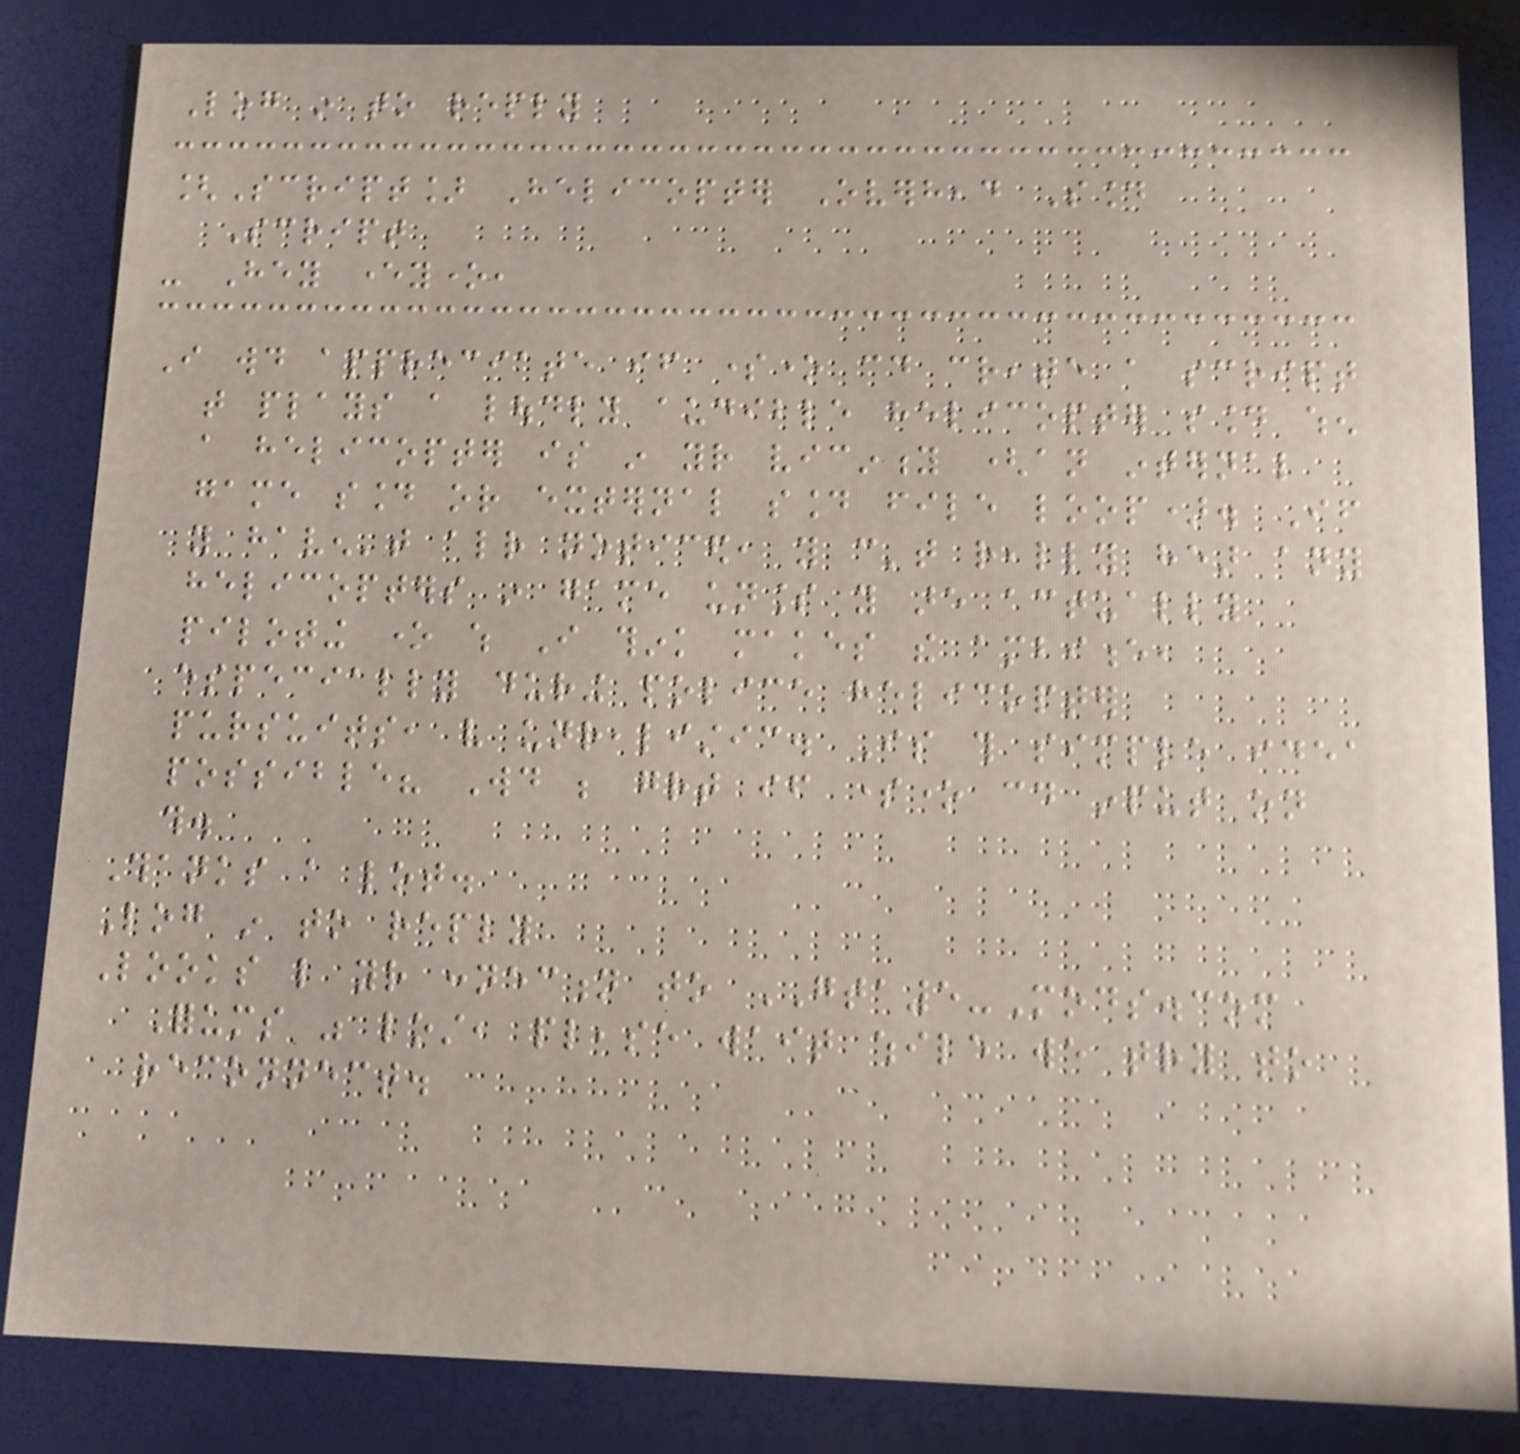Log in to reply
[Script] Helicopter Overhead Sound
Script
- Hey everyone,
I would appreciate if someone could create a script
that plays a loudly audible helicopter sound when
a helicopter is in your vicinity (an internal
game sound or external sound file loop). If
you haven't already noticed, you can't really hear any
helicopters in game unless you are actually
piloting one which I think makes the ambience,
especially during police helicopter
pursuits, very unrealistic. Is this simple idea
possible? Would be great if someone could input on
this.
Thanks a lot.
Log in to reply
Looks like your connection to GTA5-Mods.com
Forums was lost, please wait while we try to
reconnect.
